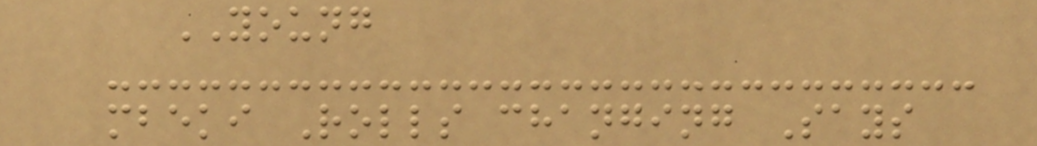YOUNG
mbeki Rolls changing Says
